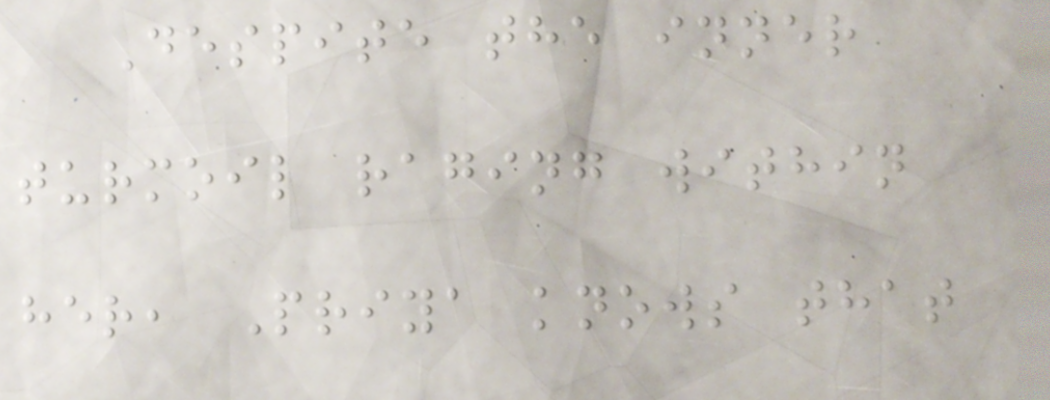Despite the inner
turmoil raging within
her, Priya knows that
